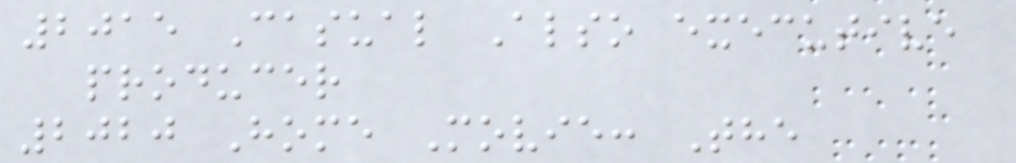2015 Casual Also executive
producer
2020 Home Movie: The
